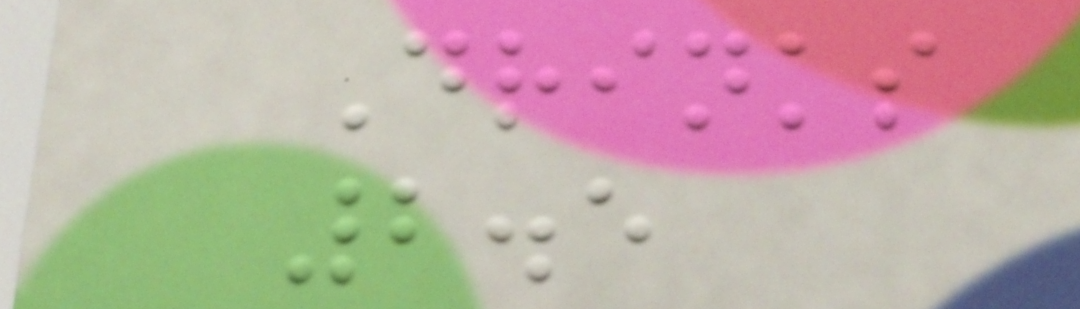Drinks
2.5
